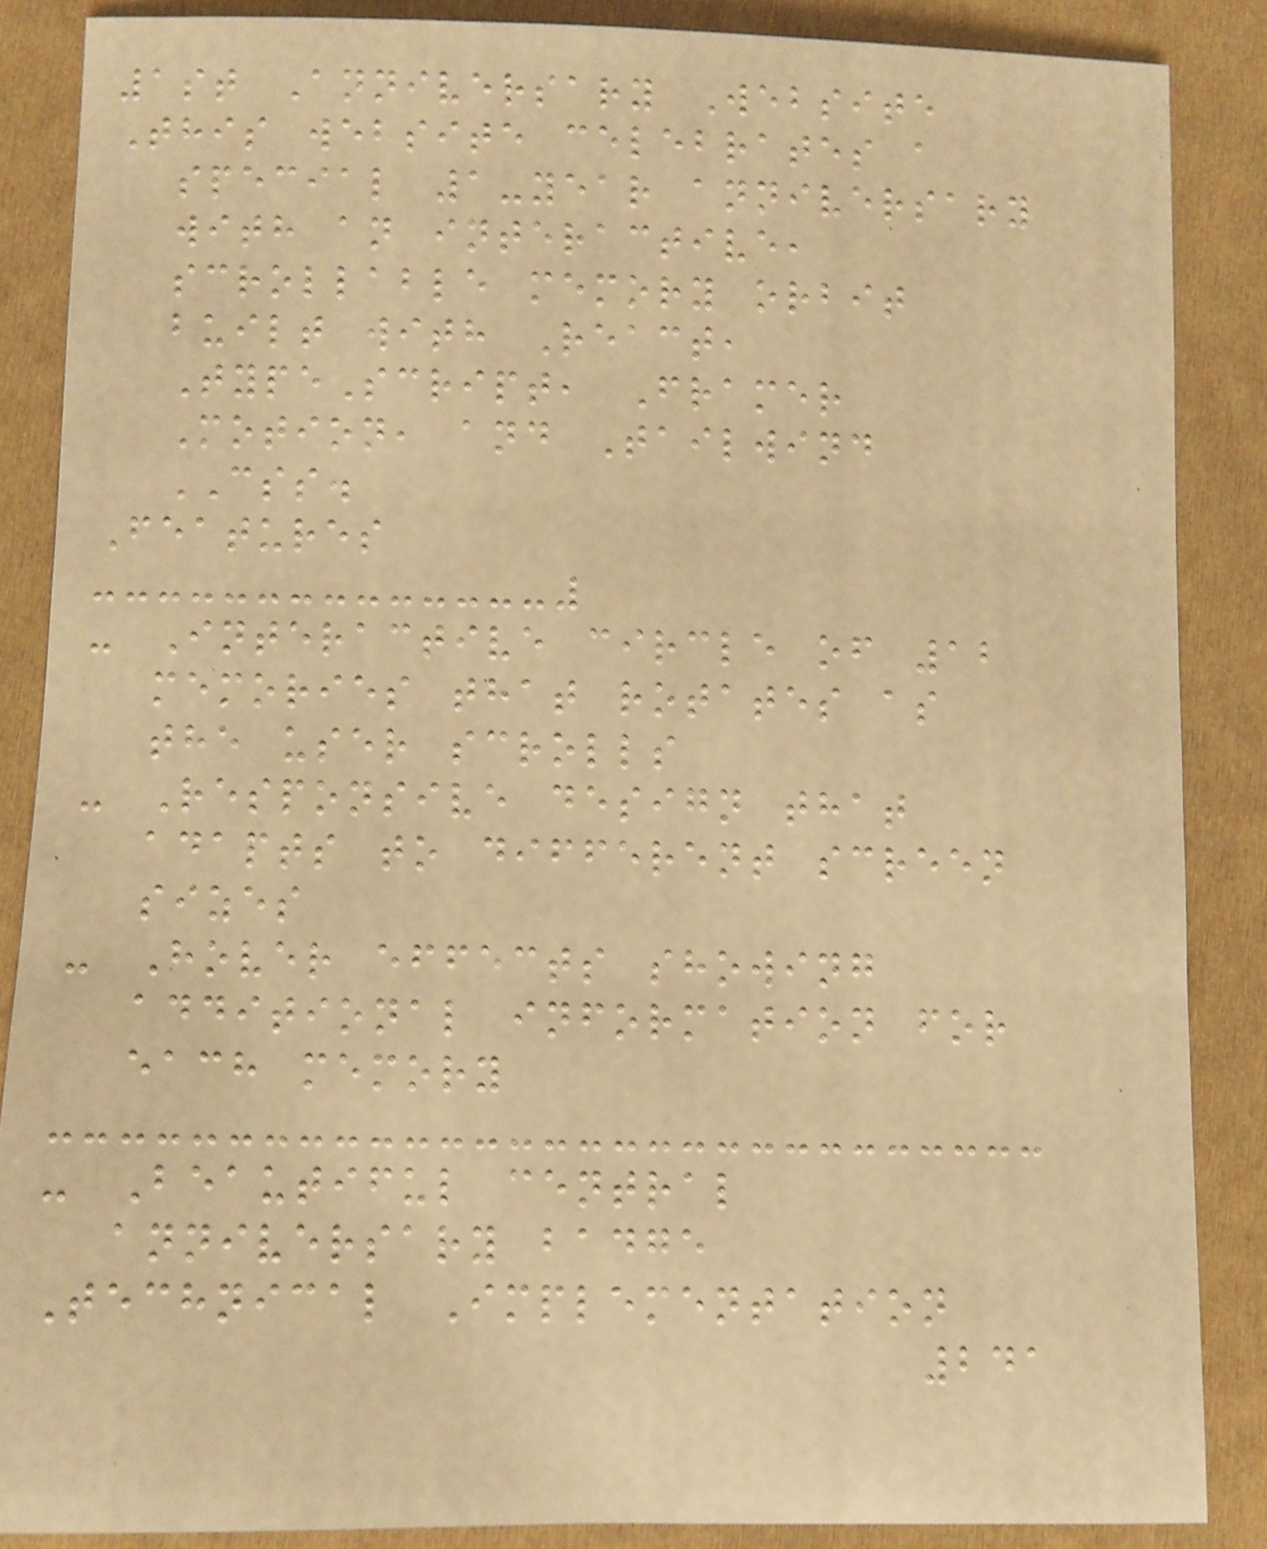1st Anniversary Website
This website celebrates a
special 1-year anniversary
with an interactive,
scrollable memory orbit
built with React,
TypeScript, Framer
Motion, and Tailwind
CSS.
Features
- Interactive circle of 12
memories that rotates as
the user scrolls
- Responsive design that
adapts to different screen
sizes
- Hover effects showing
additional information for
each memory
- Beautiful central
anniversary badge
Technical Implementation
241
